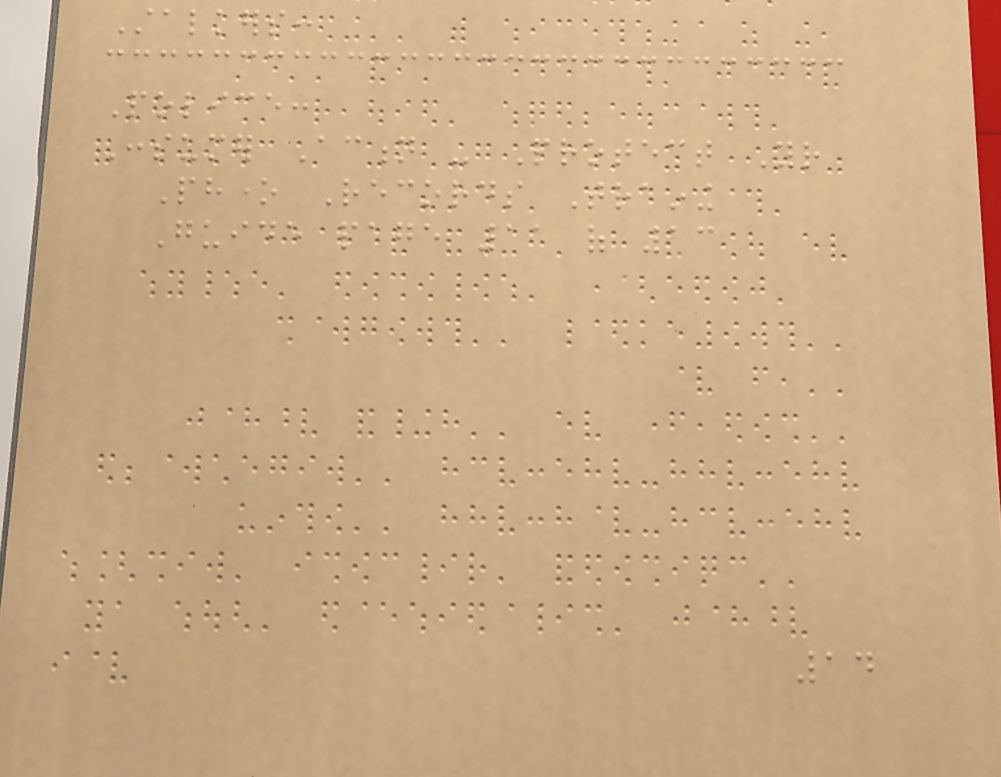Stalkers:
Police:
Consumer Action - Protect Your
Phone Records Training
Guide page 11 of 13
14
